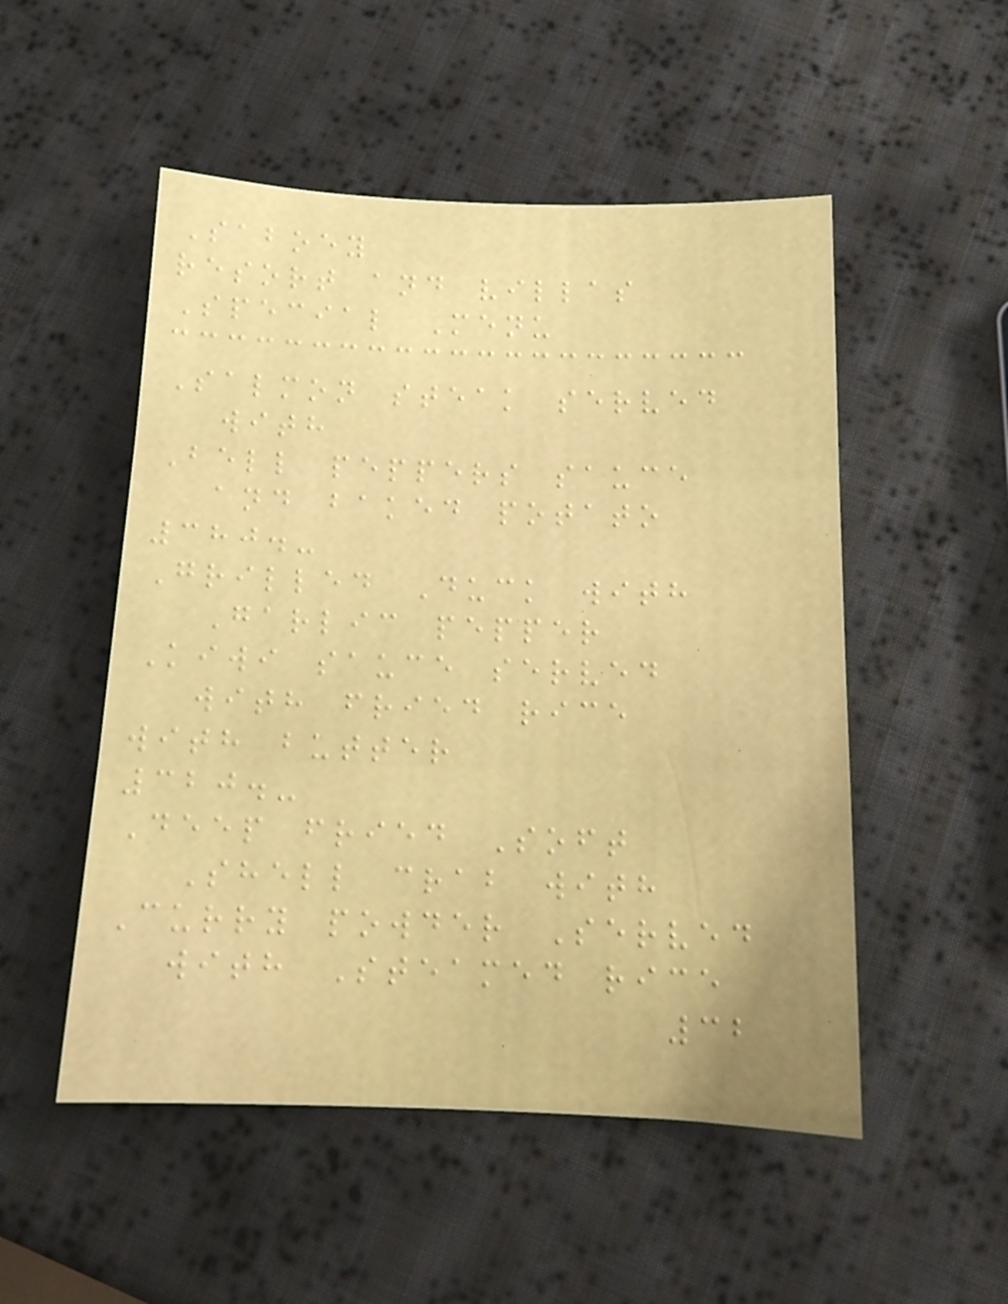Saboey
resort and villas
Special Menu
Salmon steak served
with
Bell peppers sauce
and baked potato
380.-
Grilled Duck with
Garlic pepper
Kiwi sauce served
with fried rice
with butter
320.-
Deep fried Soft
Shell crab with
Curry powder Served
with Steamed rice
32
